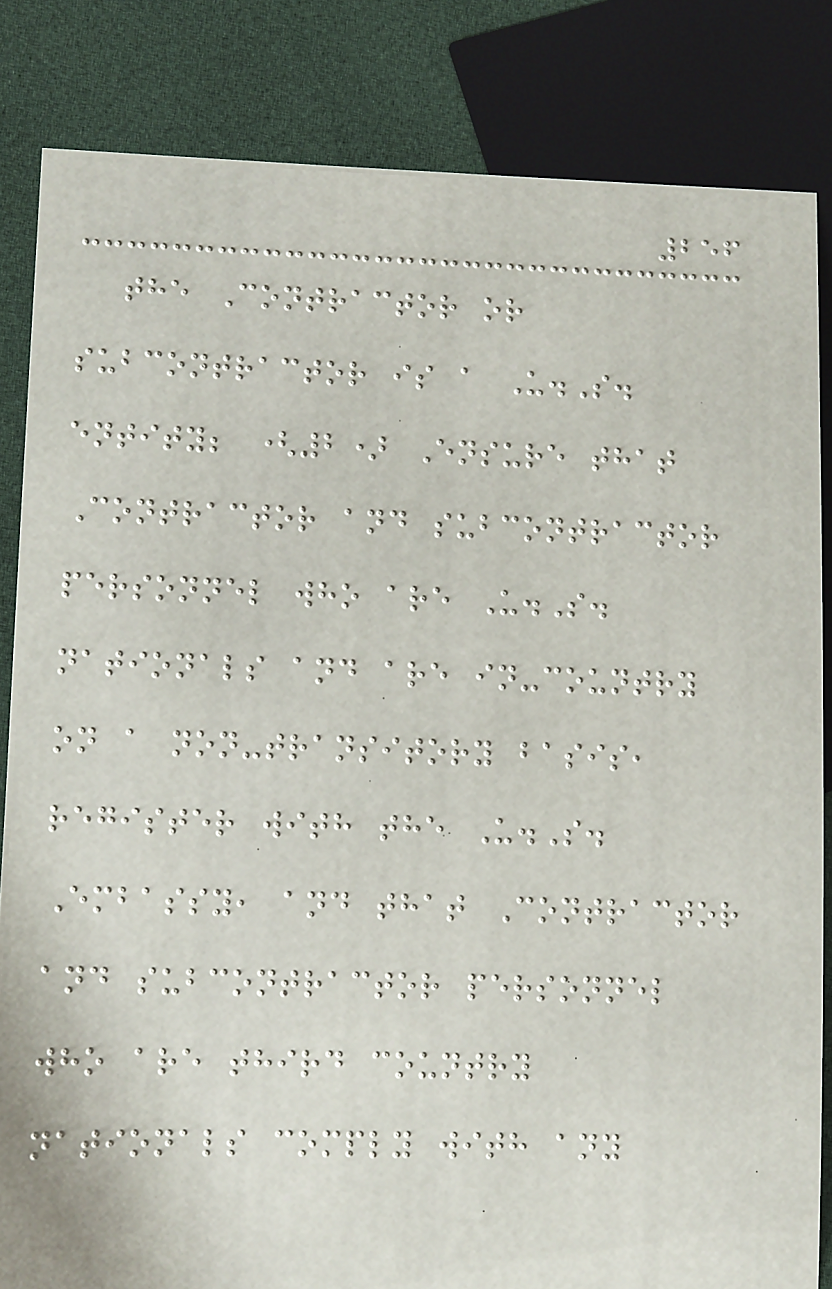256
the Contractor or
subcontractor is a U.S.
entity; (2) Ensure that
Contractor and subcontractor
personnel who are U.S.
nationals and are in-country
on a non-transitory basis,
register with the U.S.
Embassy, and that Contractor
and subcontractor personnel
who are third country
nationals comply with any
